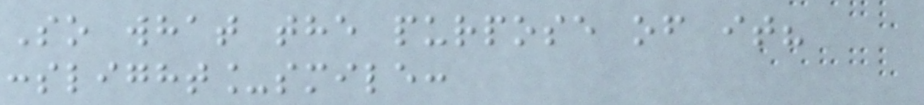So what the purpose of it?
:slight_smile:
